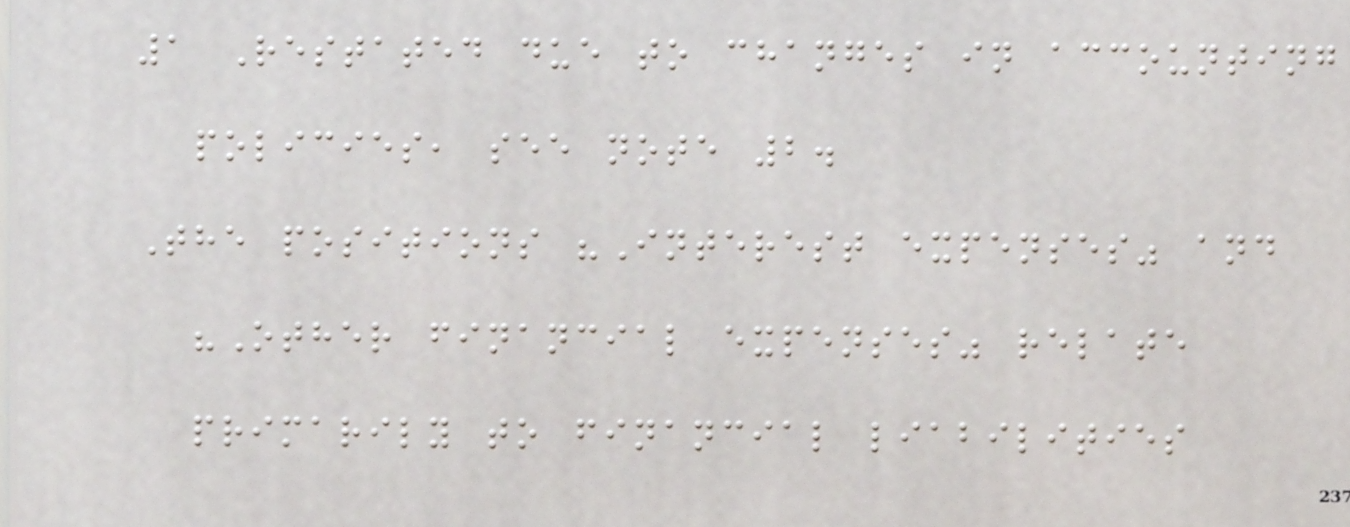1 Restated due to changes in accounting
policies, see note 2.
The positions "Interest expenses" and
"Other financial expenses" relate
primarily to financial liabilities
